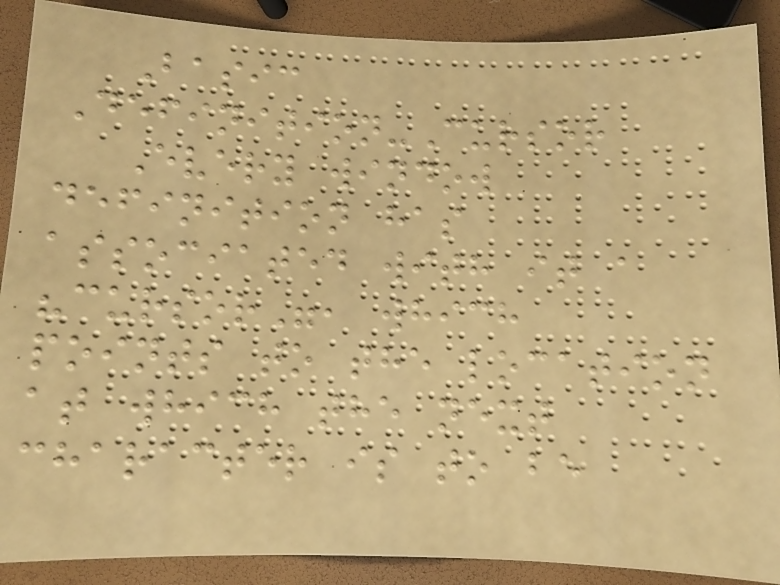Basic
Definition-Cursor
Every window
definition has
associated with it a
"cursor", which
points to the location
at which the next
character is to be
